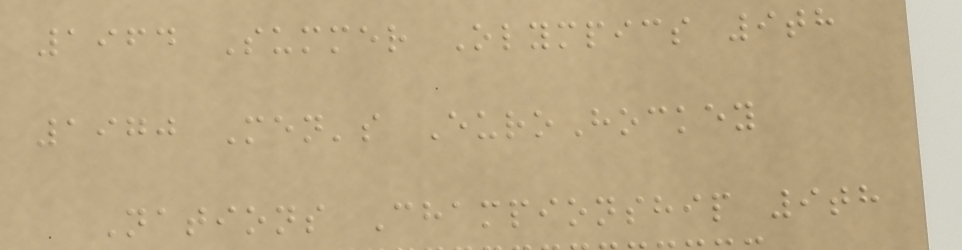1964 Summer Olympics 9th
1970 Men's EuroHockey
Nations Championship 9th
